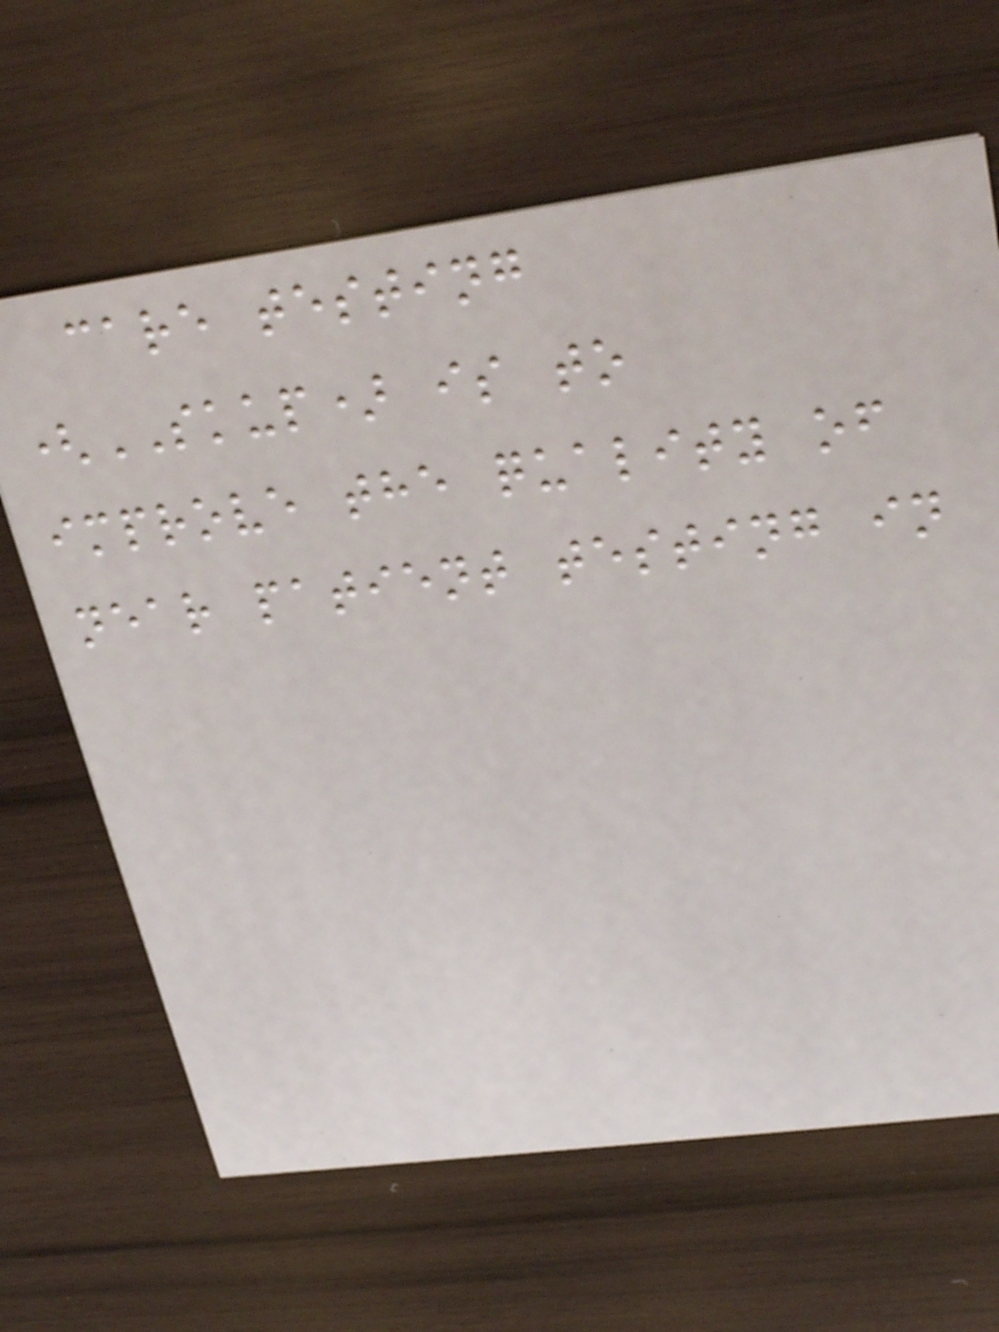care testing
(SKUP) is to
improve the quality of
near patient testing in
